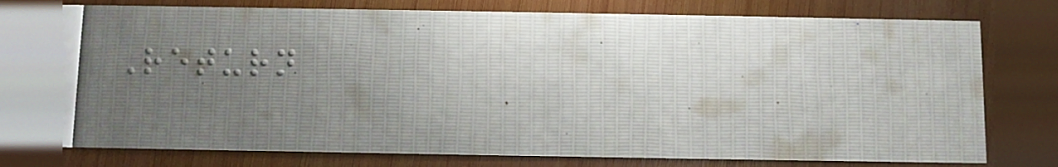Return
